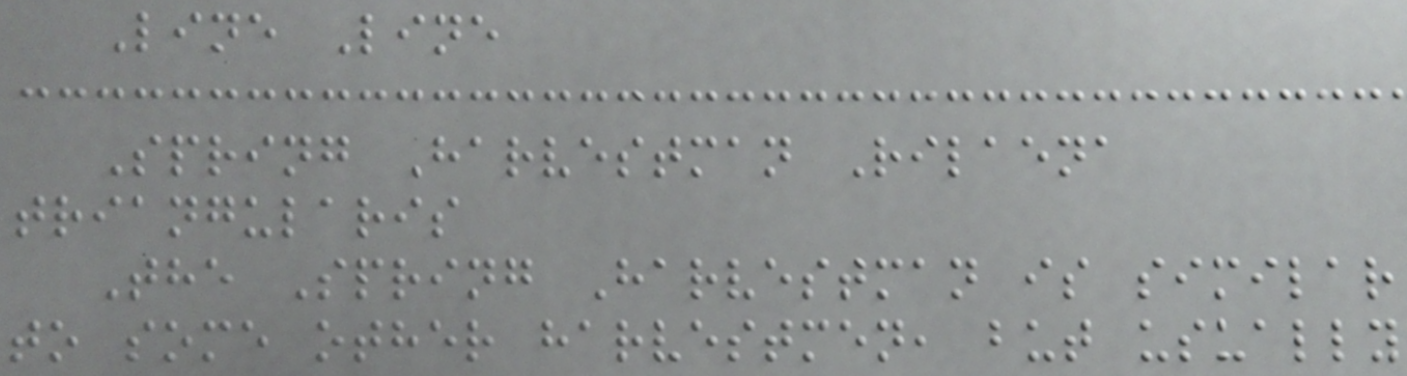Line Line
Spring Harvestman Rilaena
triangularis
The Spring Harvestman is similar
to some other harvestmen, but usually
